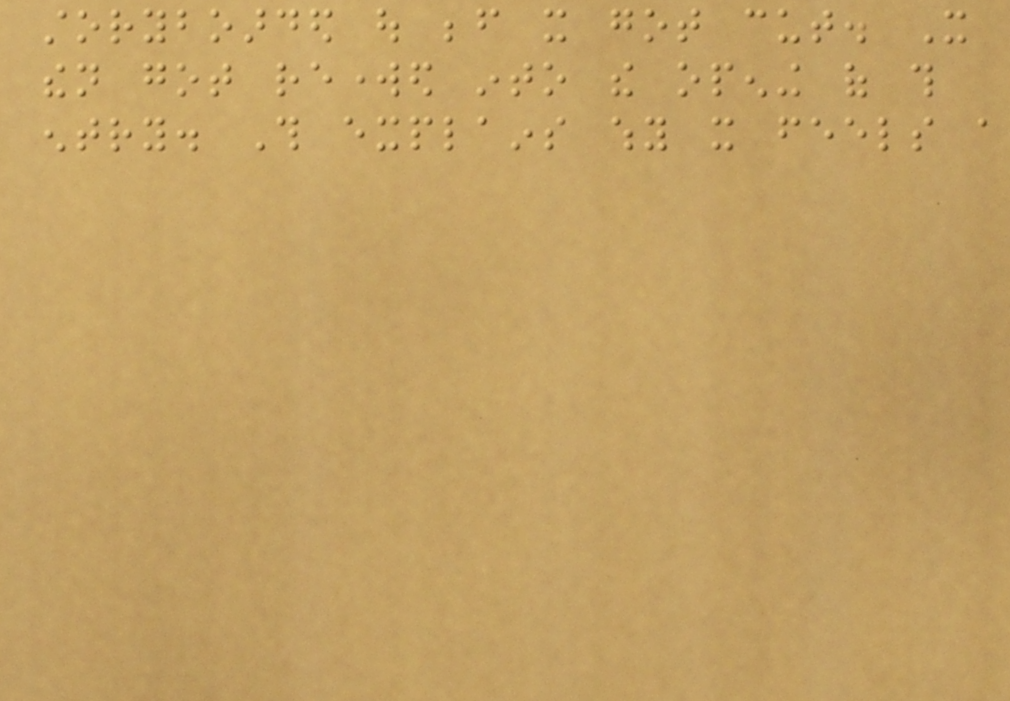storyboarded out before it got cut. It
then got reworked into the opening of this
entry. This explains why it feels a
